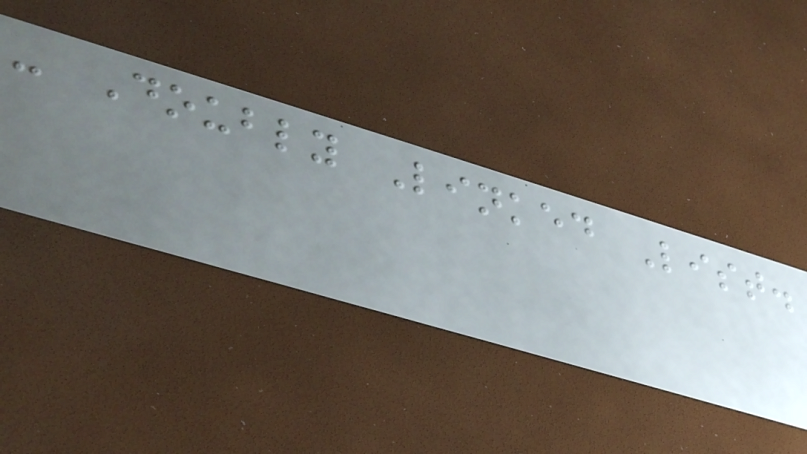- Doubly Linked List.
